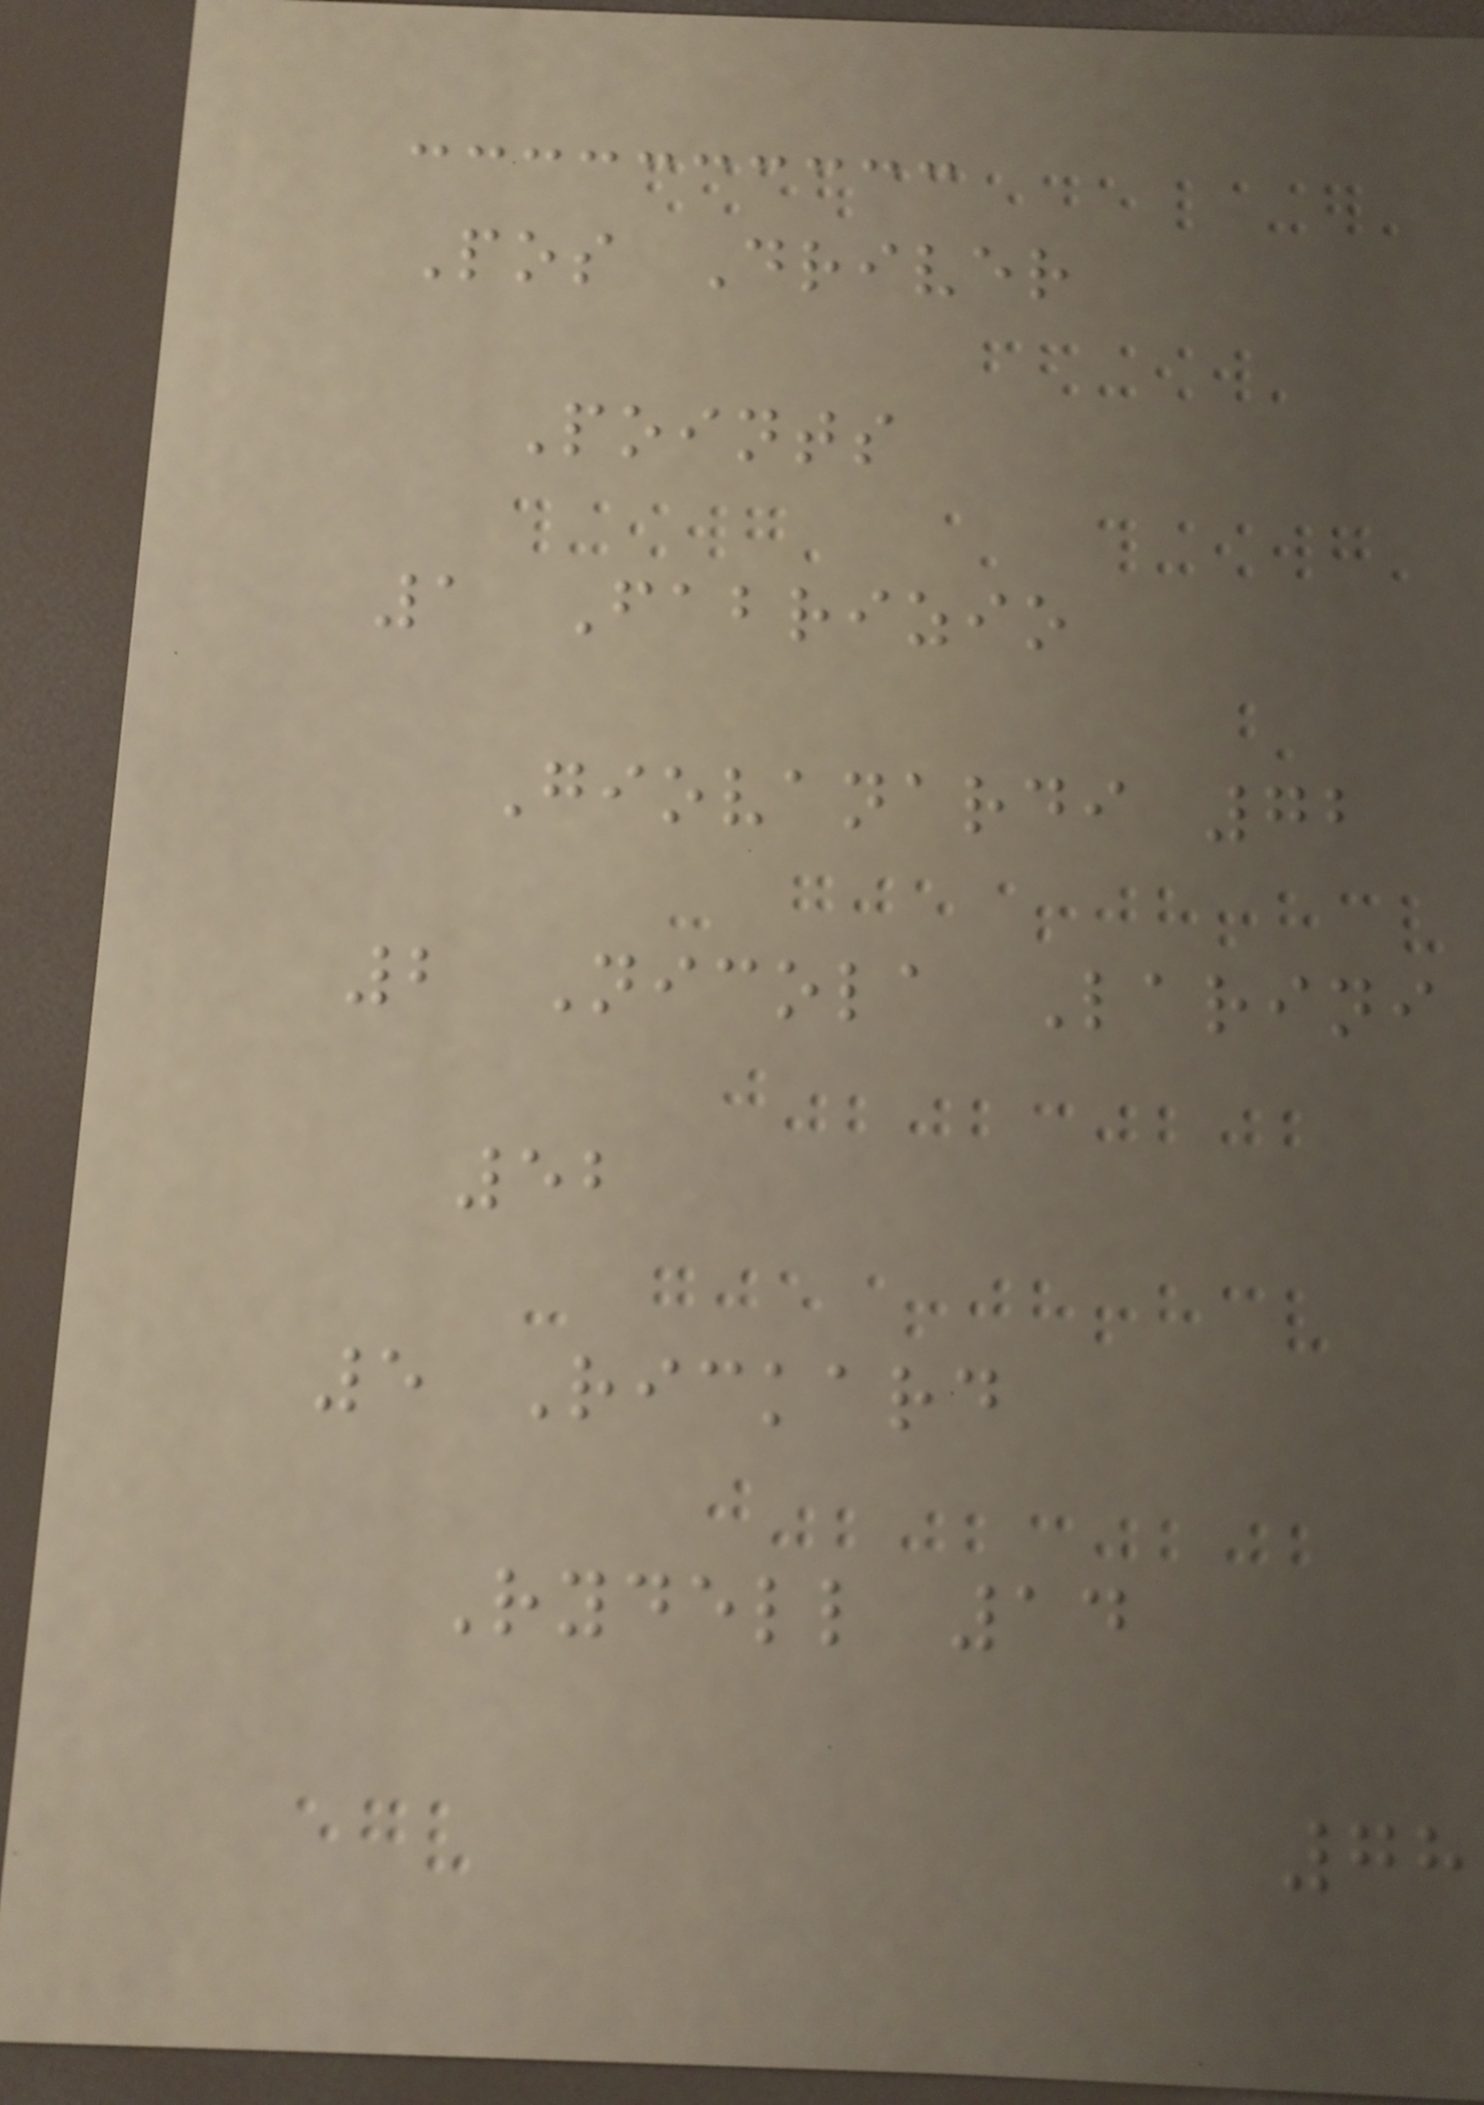Pos Driver
Points
1 Fabrizio
Giovanardi 72
2 Nicola Larini
52
5 Rickard
Rydell 14
78
